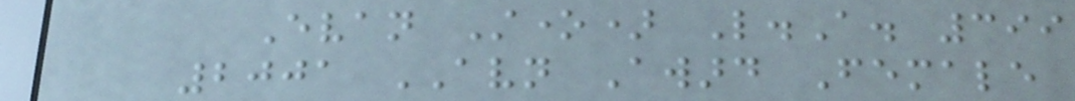Evan Stone) L.A. 399
2001 AVN Award Female
